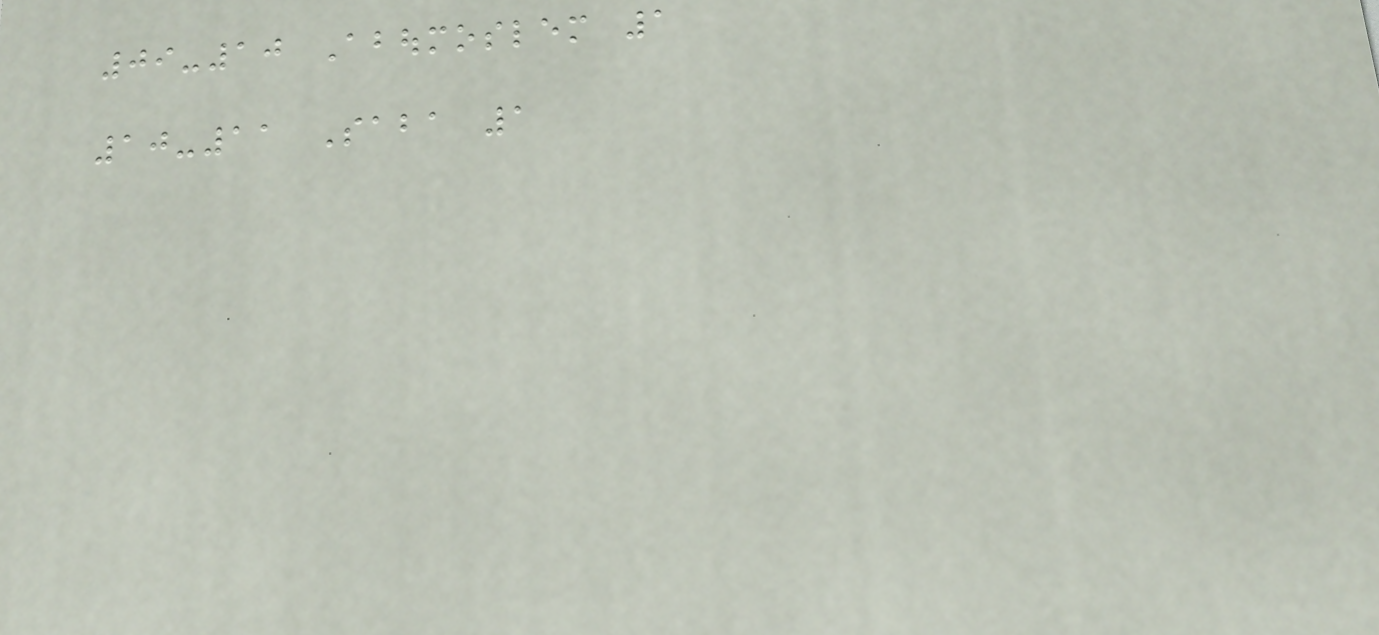09-10 Aboumoslem 1
10-11 Saba 1
